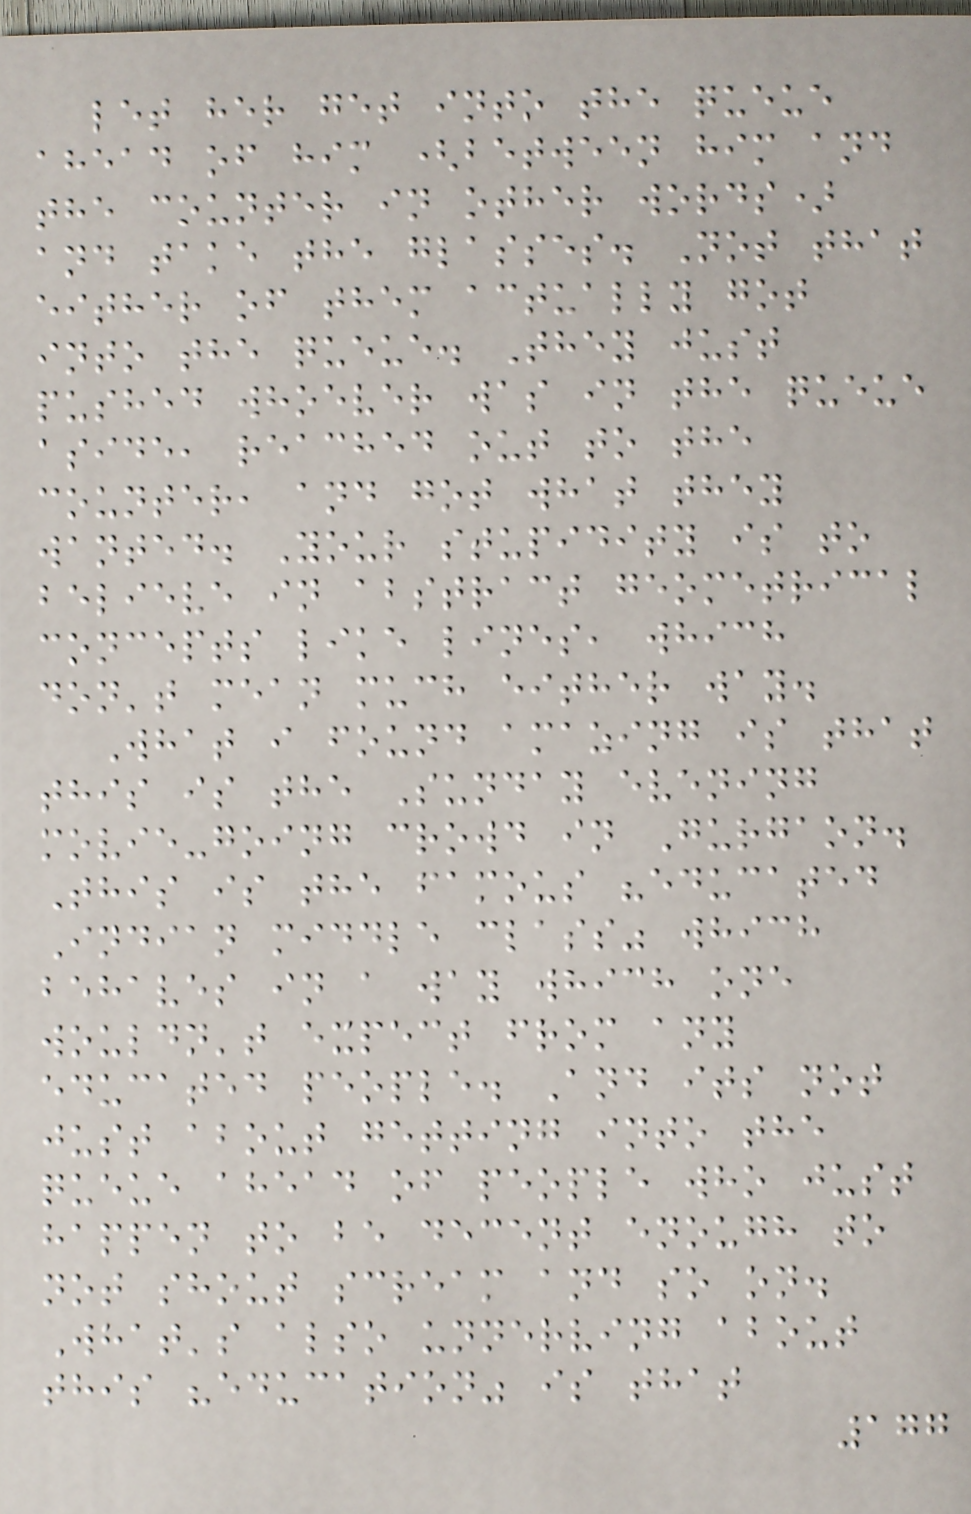let her get into the queue
ahead of him (between him and
the counter in other words)
and take the glasses. Not that
either of them actually got
into the queue. They just
pushed whoever was in the queue
aside, reached out to the
counter, and got what they
wanted. Your stupidity is to
believe in abstract geometrical
concepts like lines, which
don't mean much either way.
What i found amazing is that
this is the Sunday evening
movie-going crowd in Gurgaon.
This is the famous "educated
Indian middle class" which
behaves in a way which one
wouldn't expect from any
educated people. And its not
just about getting into the
queue ahead of people who just
happen to be decent enough to
not shout scream and so on.
What's also unnerving about
this "education" is that
177
